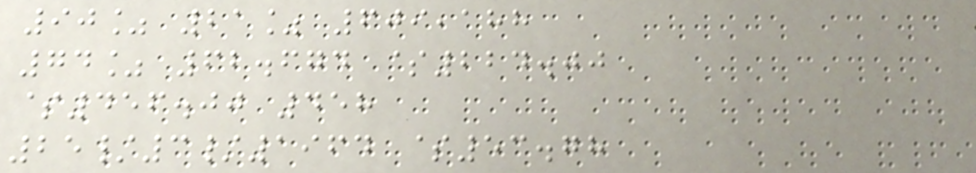90% 21% 609,188
74% 62.674 $224.00
$456.00 458
25/3/1964 $53.78
